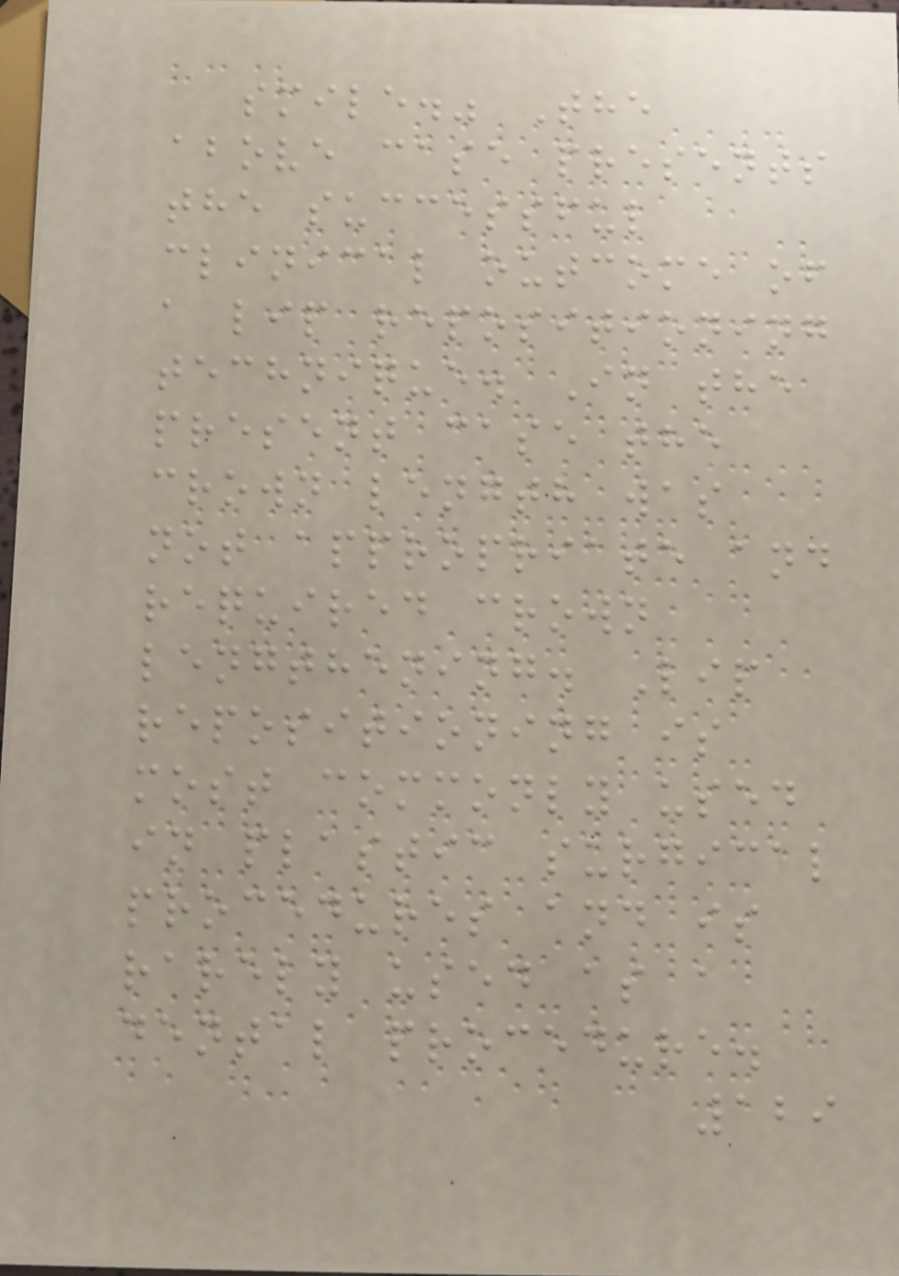smile." The
above case presents
the successful
clinical outcome of
a lip repositioning
technique. In the
present case the
crown length was
not appropriate and
required crown
lengthening. Lip
repositioning is
most commonly used
in plastic surgical
procedures and is
rarely used as a
dental procedure.
129
